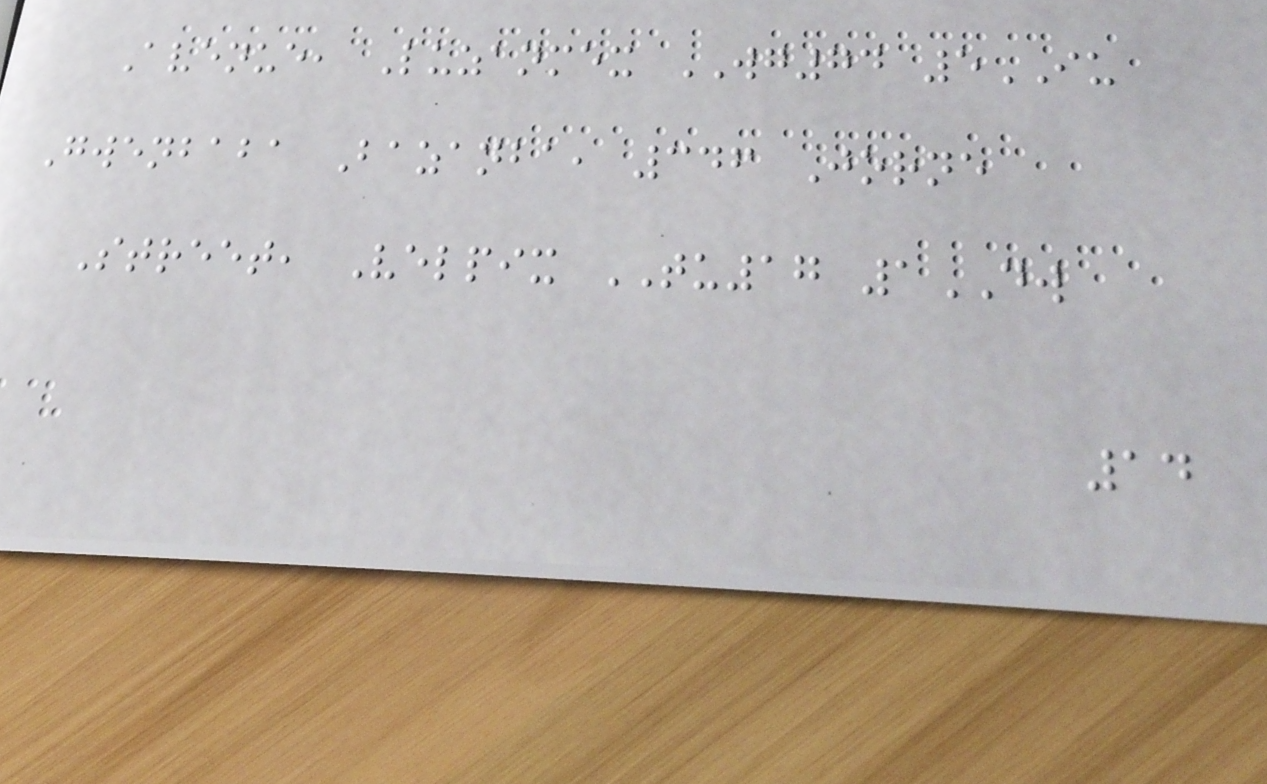Avenue, Luzanmex WG74 5IU
Gwenbaba Bazanba, 346 Jorne
Street, Velpix TU17 1DW
14
